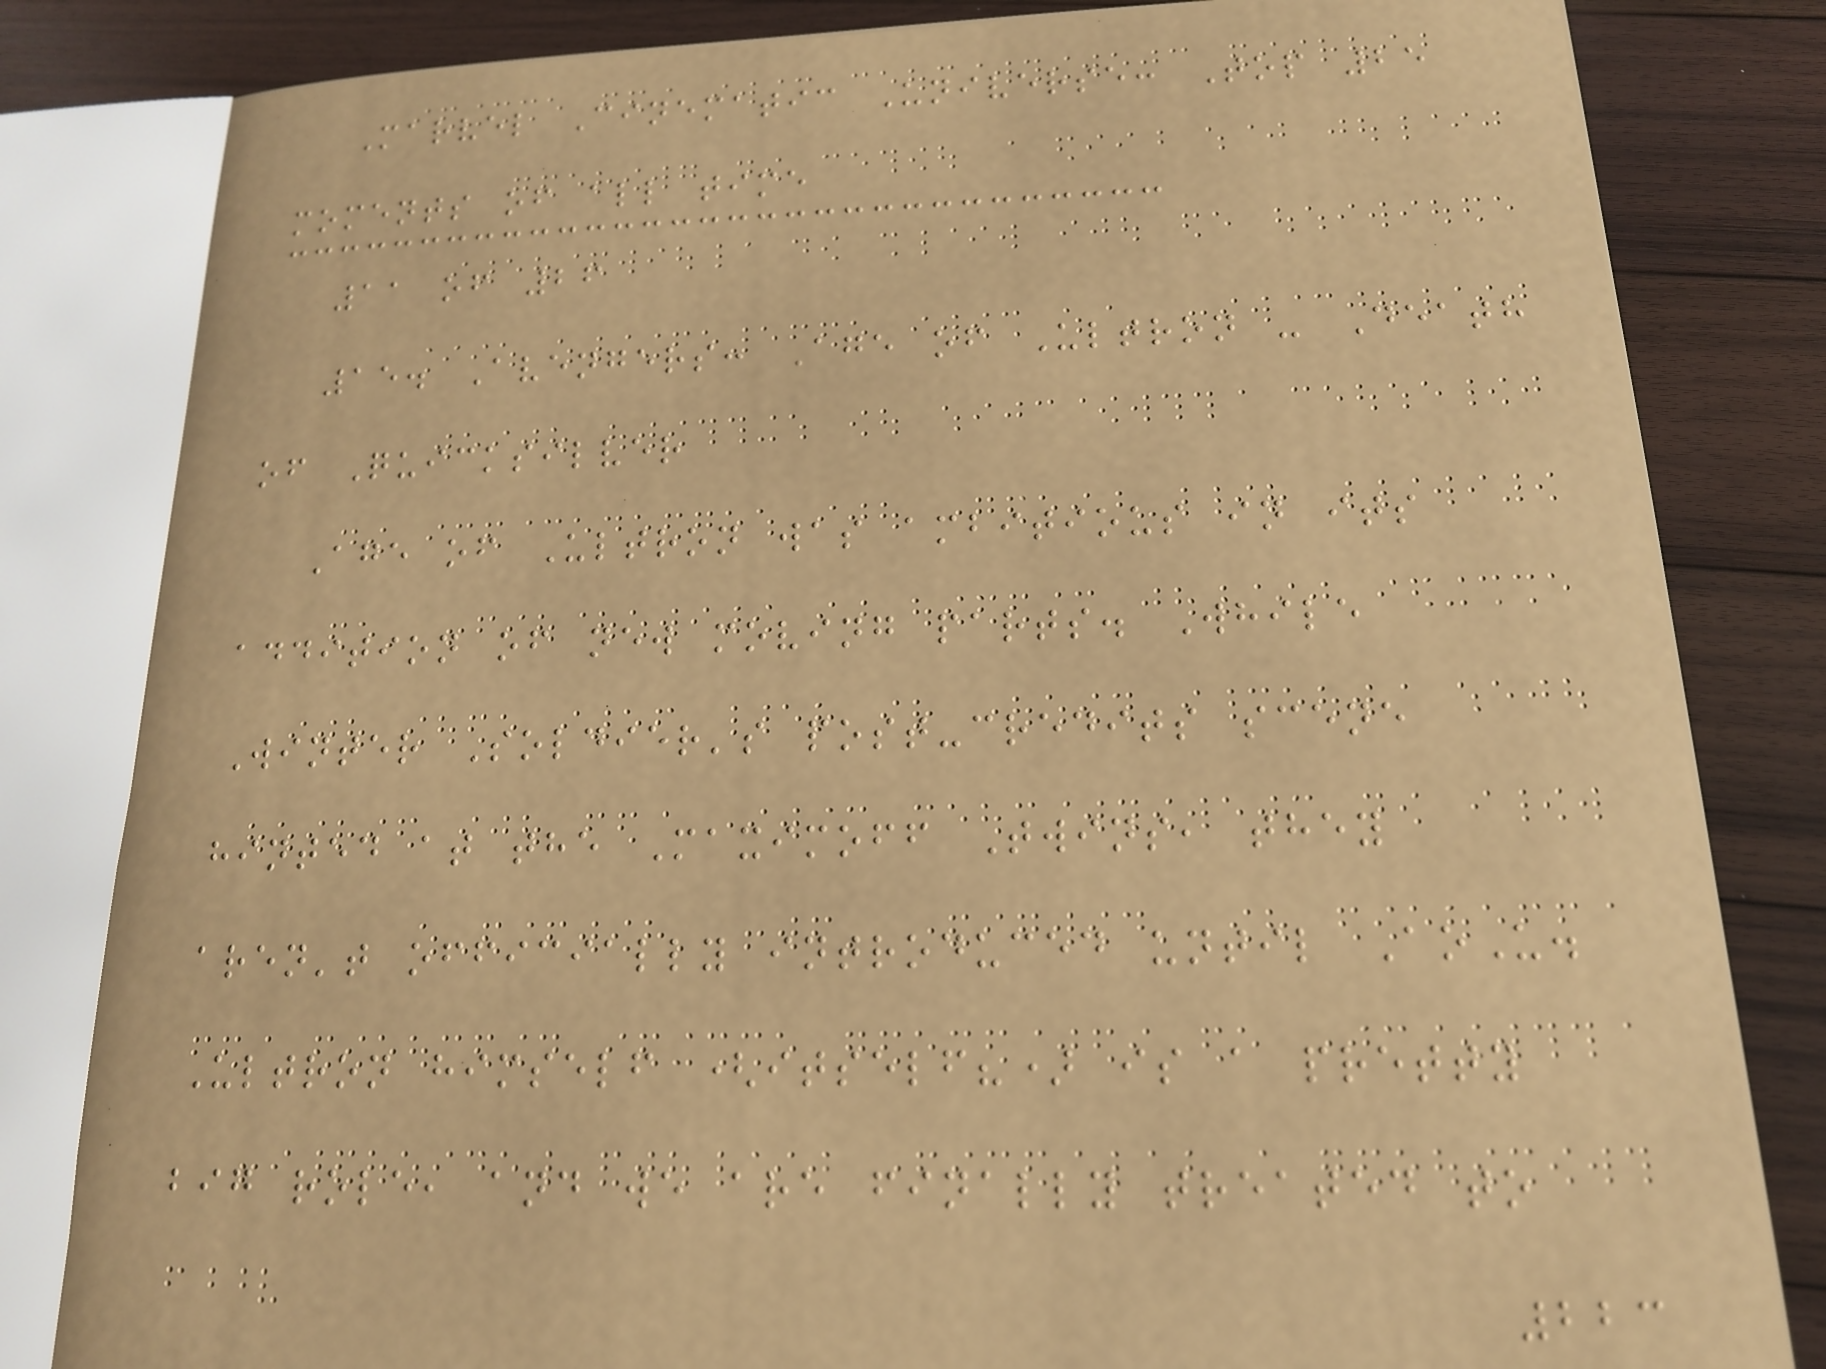Marvel Cinematic Universe: Top 25
moments of all time
11 of 26
15. Avengers: Age of Ultron - Death
of Quicksilver
Age of Ultron was ambitious in its
addition of new moving parts. While
Winter Soldier's post-credits scene
hinted at the Maximoff Twins, they
aren't officially introduced until AoU.
Ultron himself (itself?) is a pretty
big role, and we are finally treated to
223
